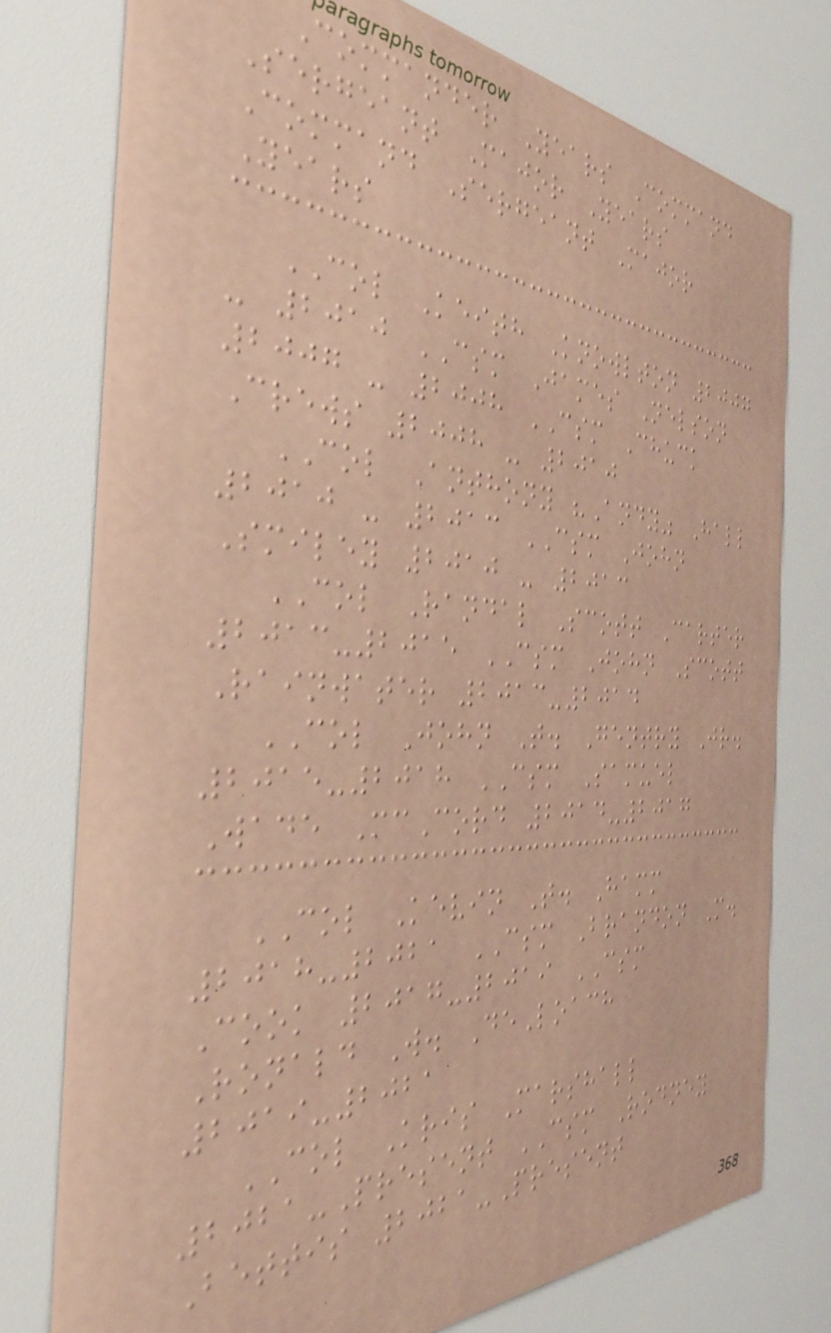Commander Years Command
Sergeant Major Years
Command Sergeant Major
Years
COL Keith Knowlton 2007
- 2010 CSM James Nelson
2007 - 2008 CSM Chuck
Crews 2008 - 2010
COL Anthony "Andy" Hall
2010 - 2013 CSM John
Smiley 2010 - 2013
COL Randal Scott Carter
2013-2015 CSM John Scott
Rainwater 2013-2014
COL John T. Gentry Jr.
2015-2018 CSM Samuel
Wade McCord 2014-2017
COL Kevin T. Hamm
2018-2021 CSM Brandon M.
Cook 2017-2019 CSM
Ronald W. DeLoach
2019-2021
COL Kris Marshall
2021-Present CSM Rodney
Bettis 2021-Present
